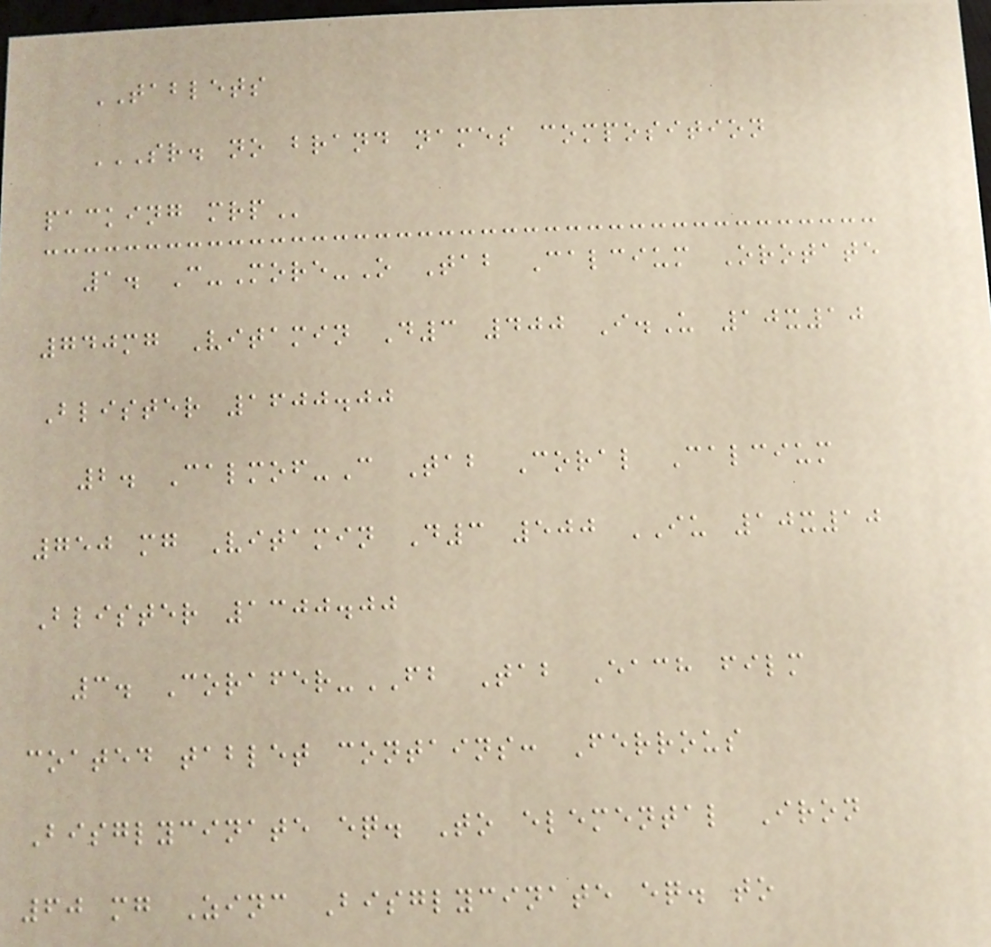TABLETS
SR. NO BRAND NAMES COMPOSITION
PACKING MRP
1. C-More-O Tab Calcium Orotate
740mg Vitamin D3 400 I.U 10x10
Blister 1600.00
2. Calmof-C Tab Coral Calcium
750 mg Vitamin D3 500 IU 10x10
Blister 1300.00
3. Corafer-FB Tab Each film
coated tablet contains: Ferrous
Bisglycinate eq. To elemental Iron
60 mg Zinc Bisglycinate eq. to
